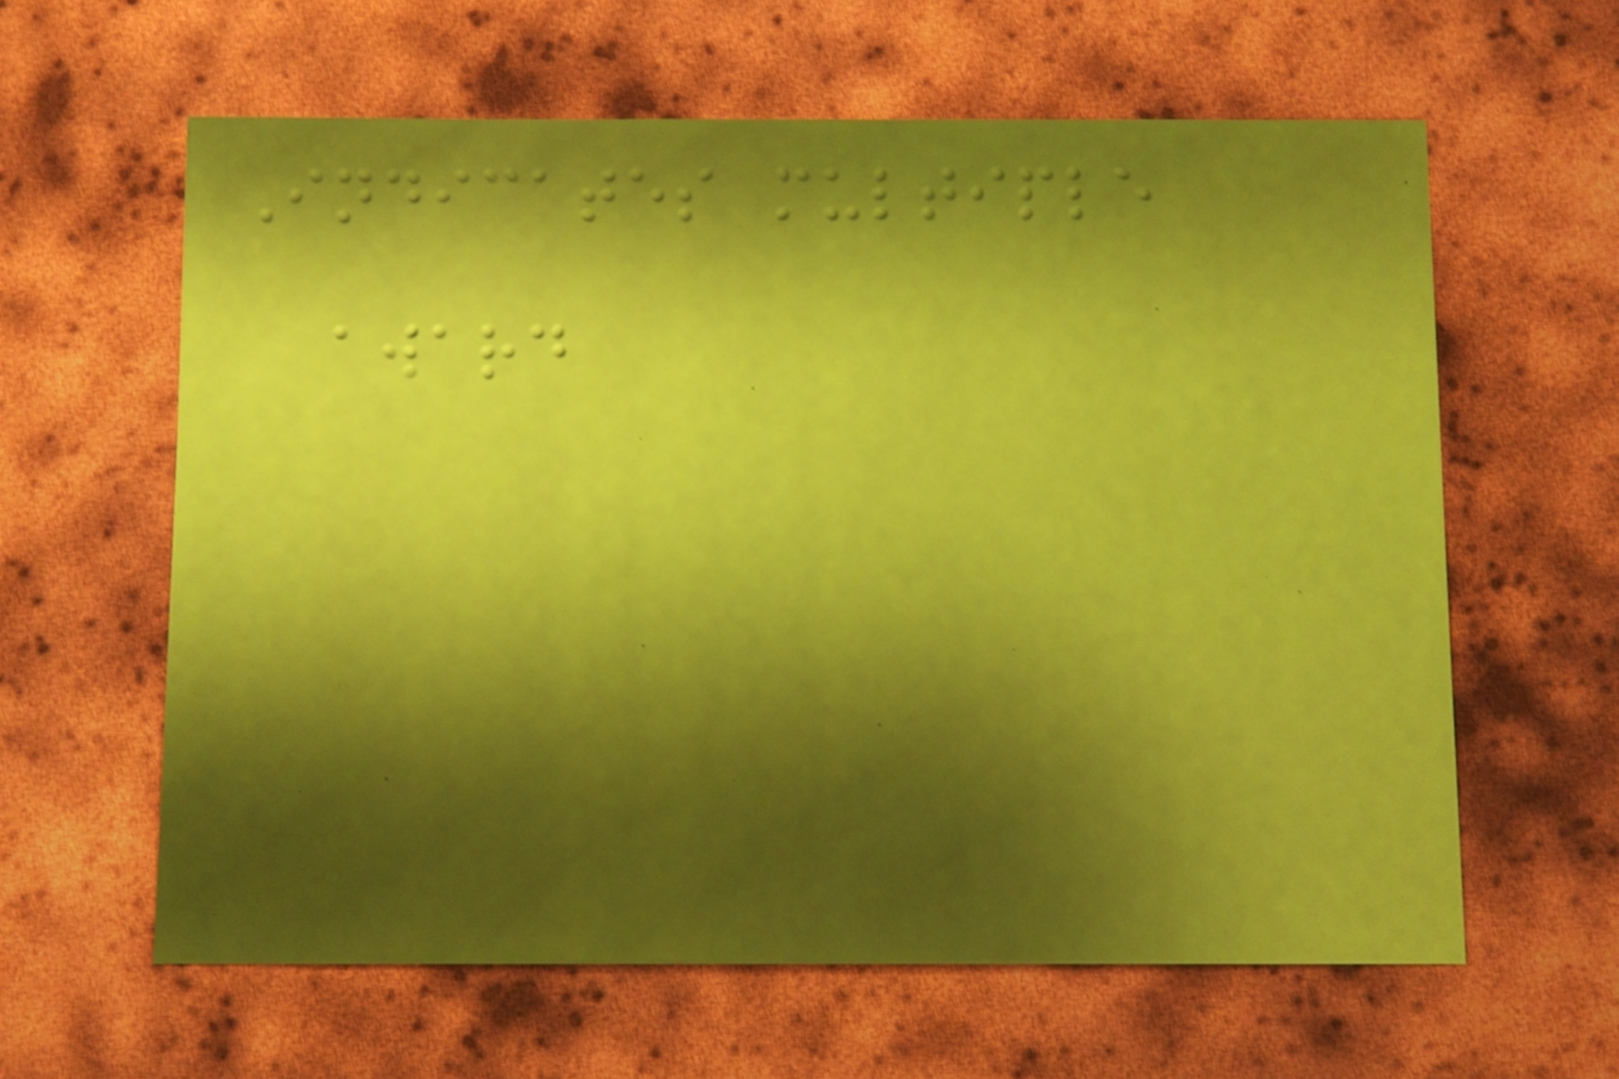Indicates multiple
award
